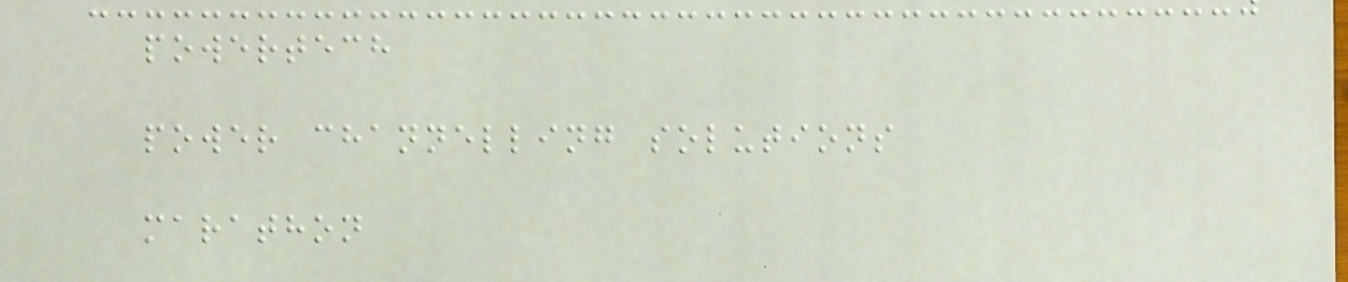powertech
power channelling solutions
marathon
